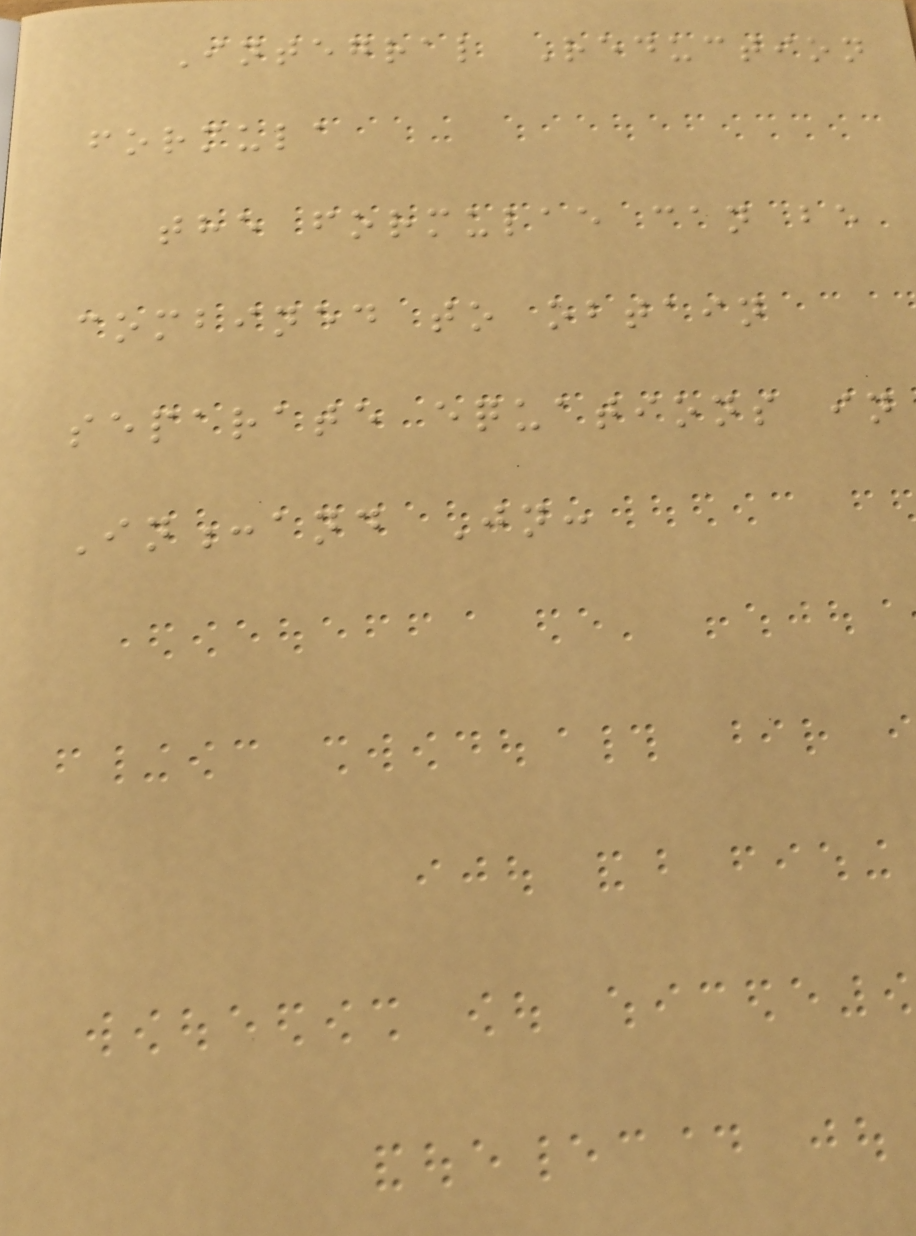Integral Reduction
formula
the formulae can be
combined to obtain
separate equations in
In:and Jn:
